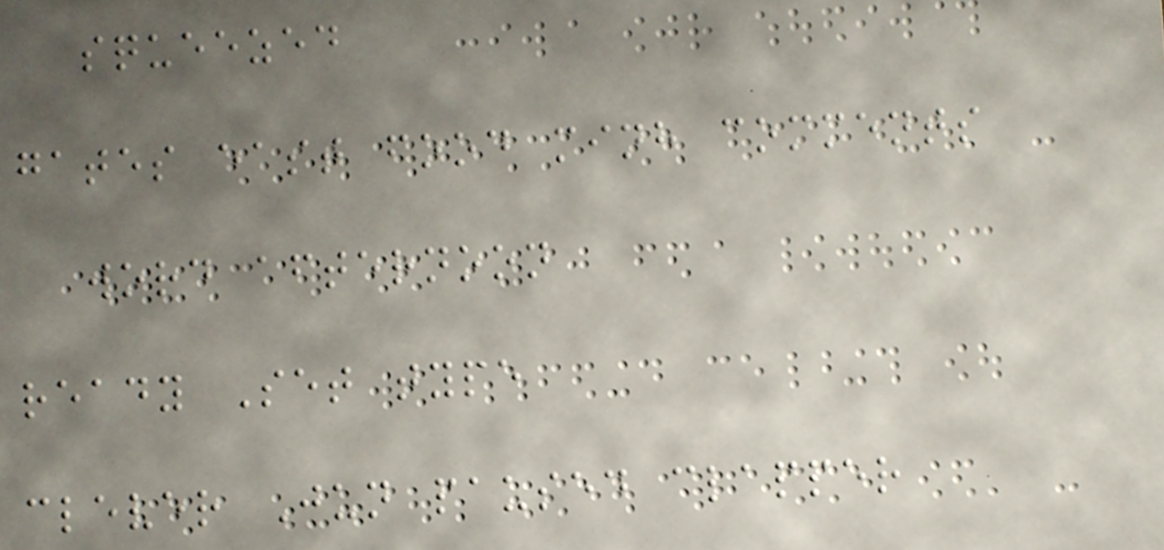squeezed
gates east food minh comments
word afternoon
ready Set type
clever Jun paused clapper
